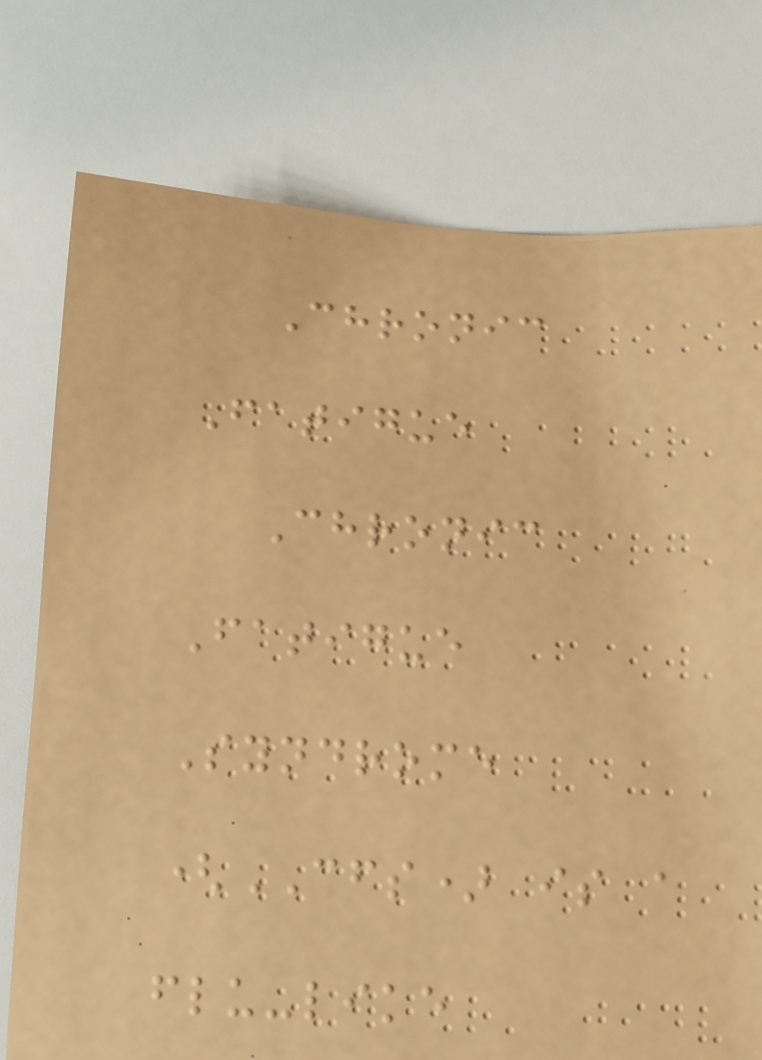Chronic
Fatigue
Chronic
Fatigue
Syndrome
(CFS) is a
flu-like
